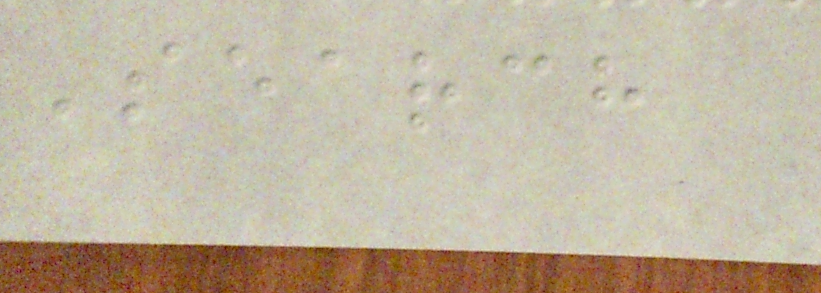Search
